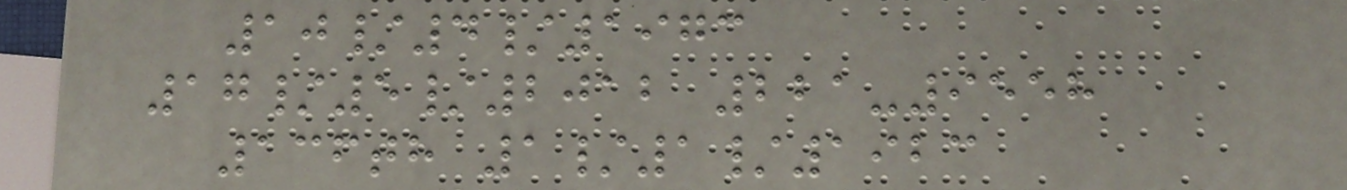10/4/1973
17/5/2012 221-9558
136th 1/1/1923
